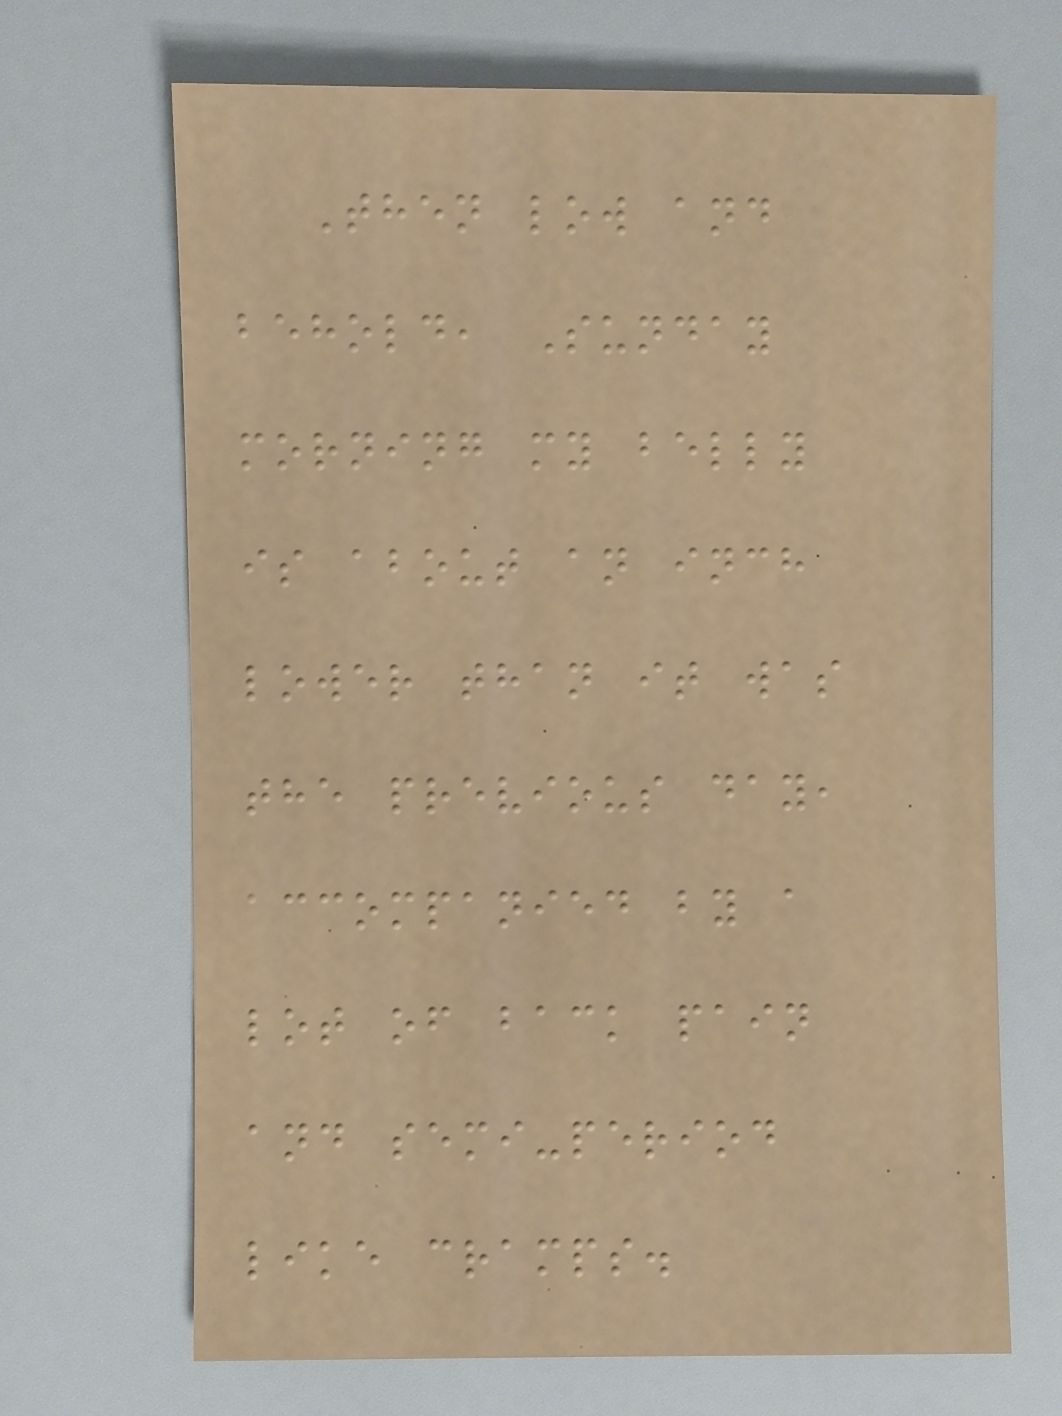Then low and
behold, Sunday
morning my belly
is about an inch
lower than it was
the previous day,
accompanied by a
lot of back pain
and semi-period
like cramps.
